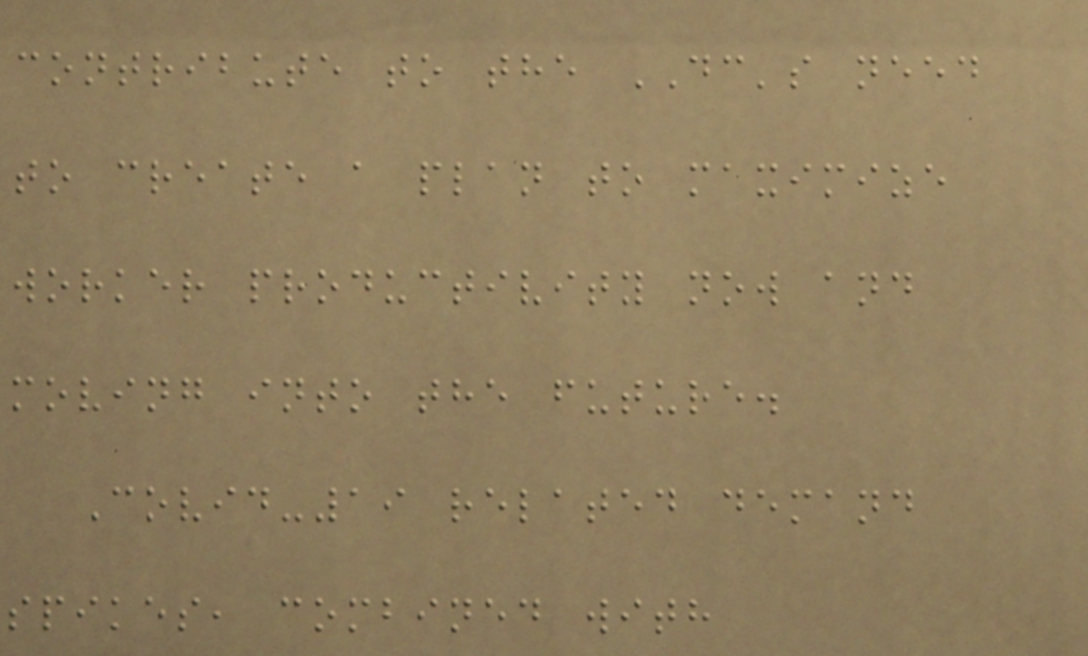contribute to the DC's need
to create a plan to maximize
worker productivity now and
moving into the future.
Covid-19 related demand
spikes, combined with
